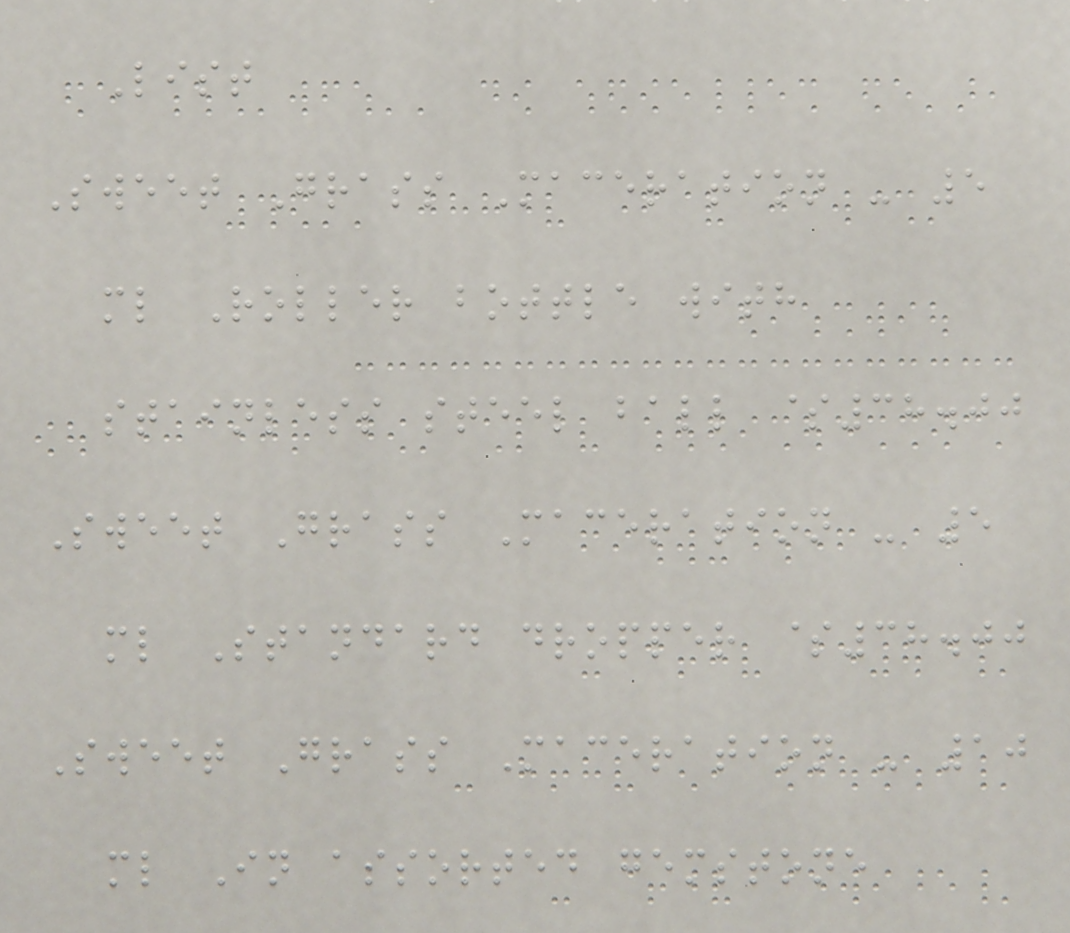List
Sweet Grass Maceration - 5
ml Roller bottle with
stainless steel ball $38.00
Sweet Grass Maceration - 5
ml Standard dropper $38.00
Sweet Grass Maceration - 10
ml In assorted gemstone
